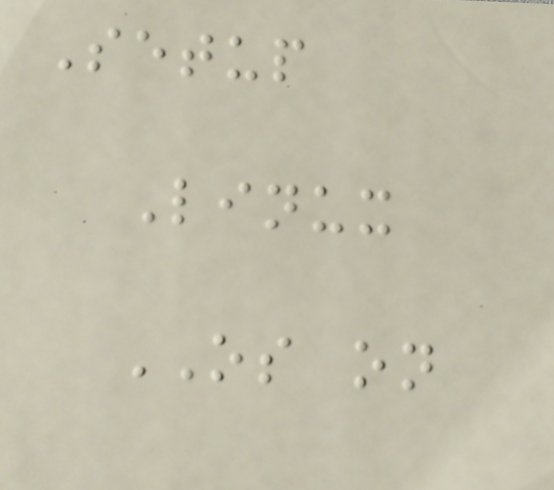Setup
Linux
OS on
